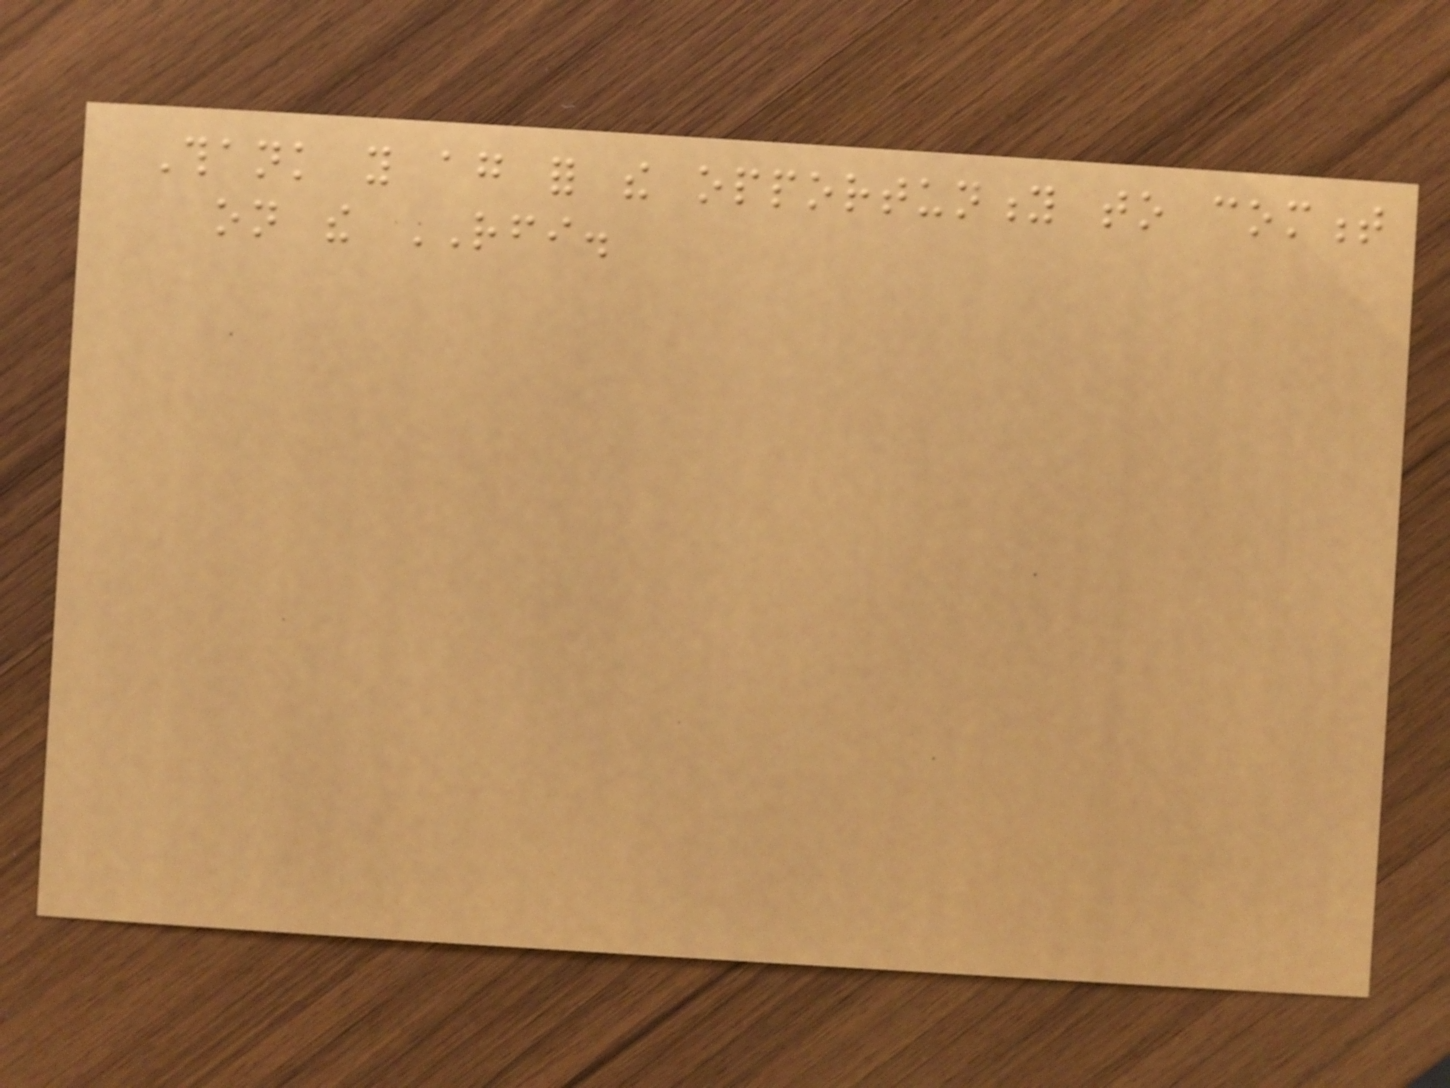Thank you again for the opportunity to comment
on the RFI.
